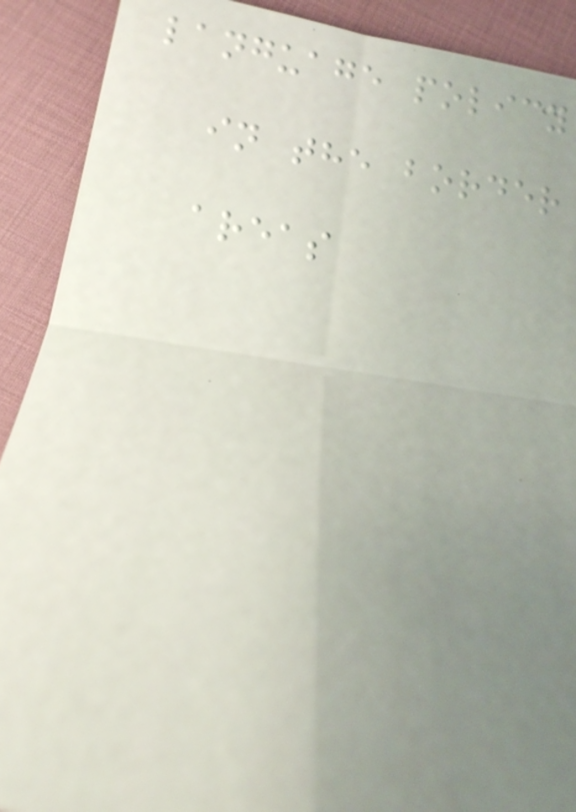language policy
in the border
areas
